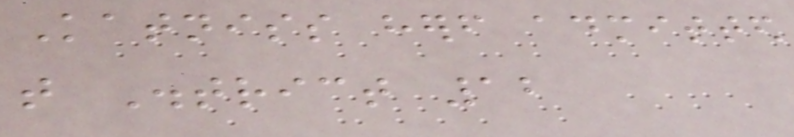Katniss herself admitted
that District 12
